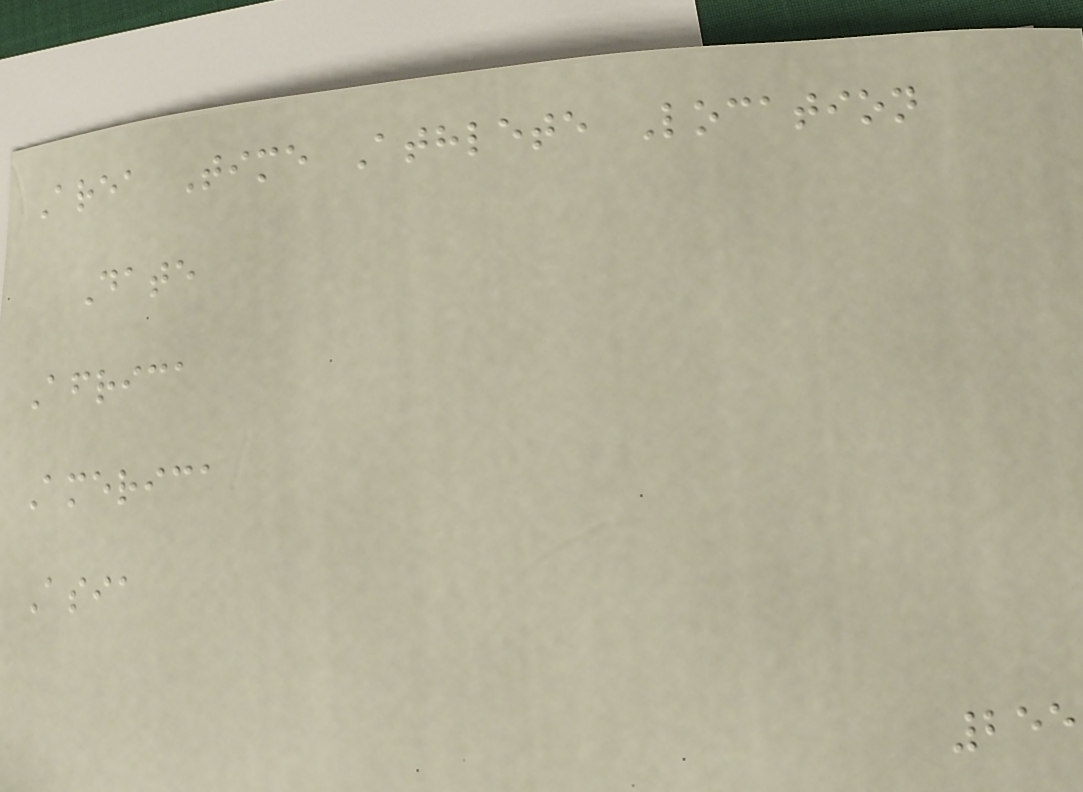Area Time Athlete Location
Date
Africa
America
Asia
255
